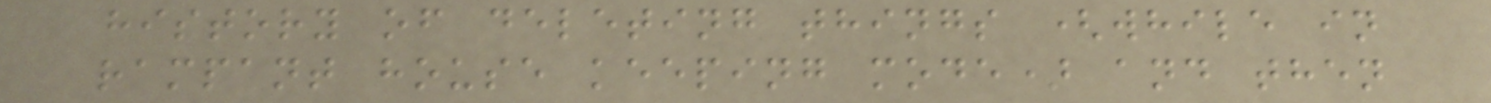history of deleting things (while in
rampant house keeping mode) and then
